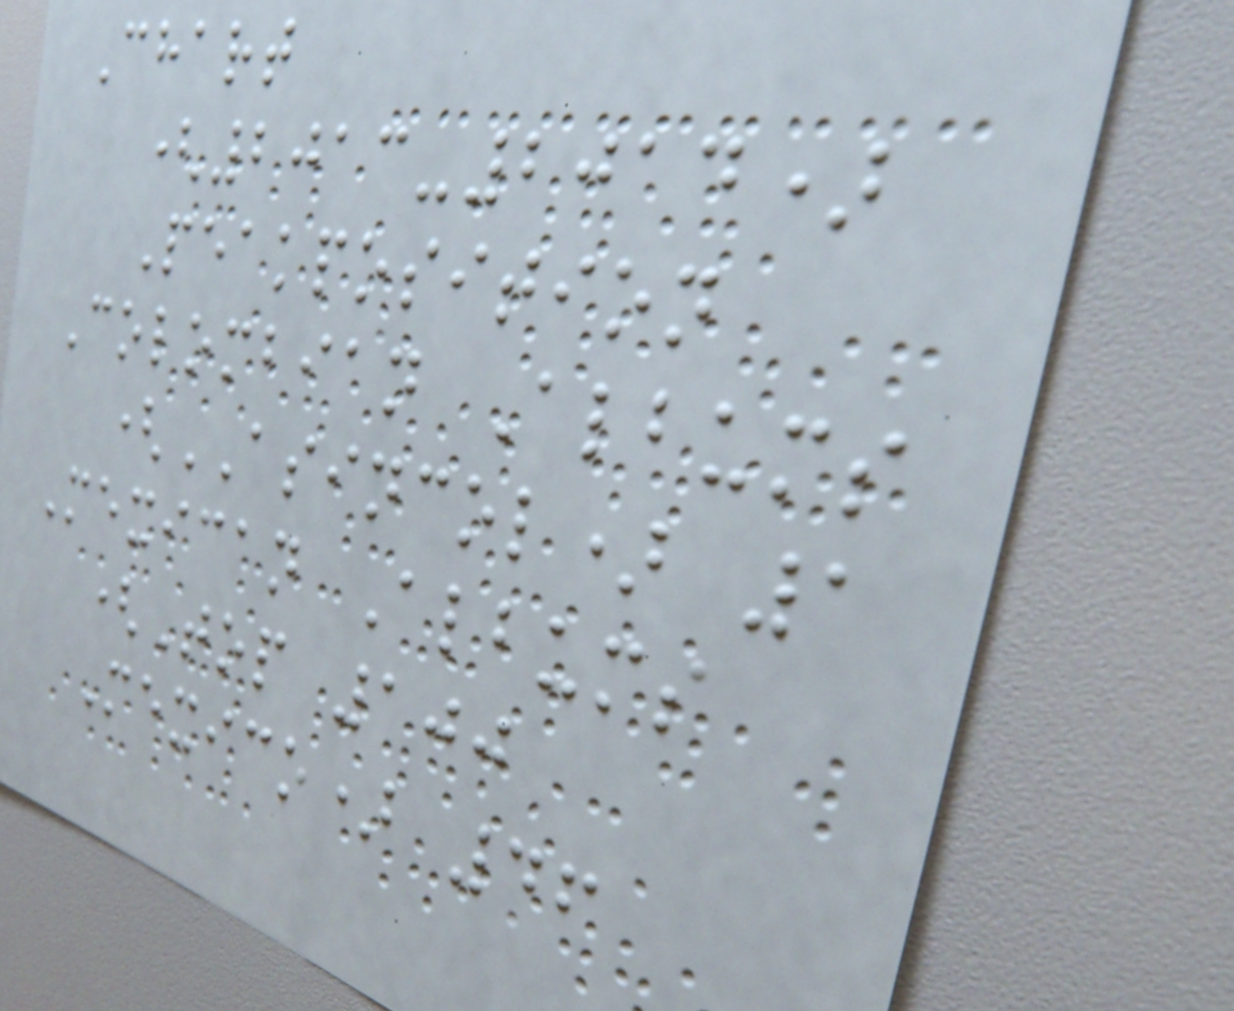Chart
(2013-2014)
Peakposition
Colombian Albums
(ASINCOL) 1
Mexican Albums
(Top 100
Mexico) 46
